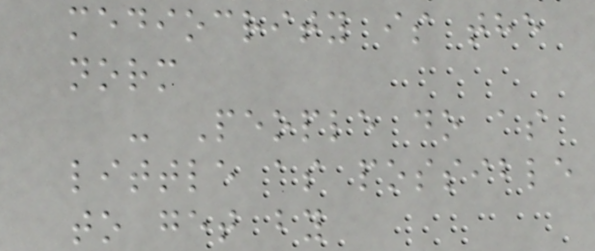mediocrity is the
norm
- People do as
little as possible
to get by
